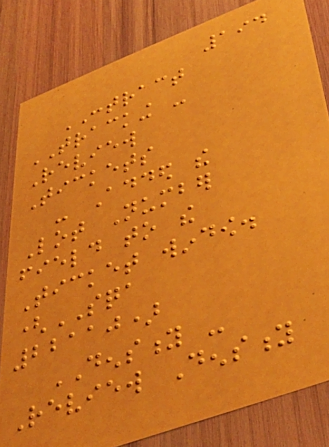194
CONTRACT
TRACKING -
Review
Tickets
- Added the
Lot Number
field to the
Ticket window.
(SQA
22110)
DENSITY -
Review Density
